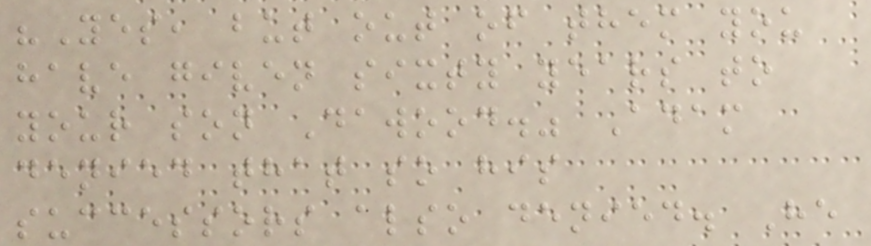"Yes, but out of them you
have given sixty years to
your son Dawood." Adam
denied that so his
successors also denied. He
